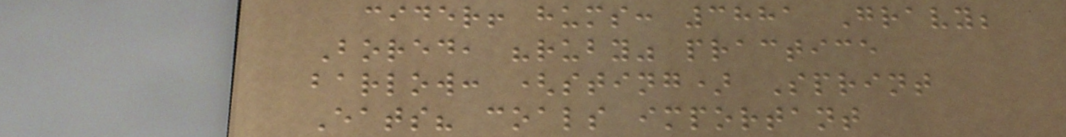cider! hums: 3881 Gravy;
Bored, "ruby" practice
barlow: (sting) Sprint
Eats? coals important
